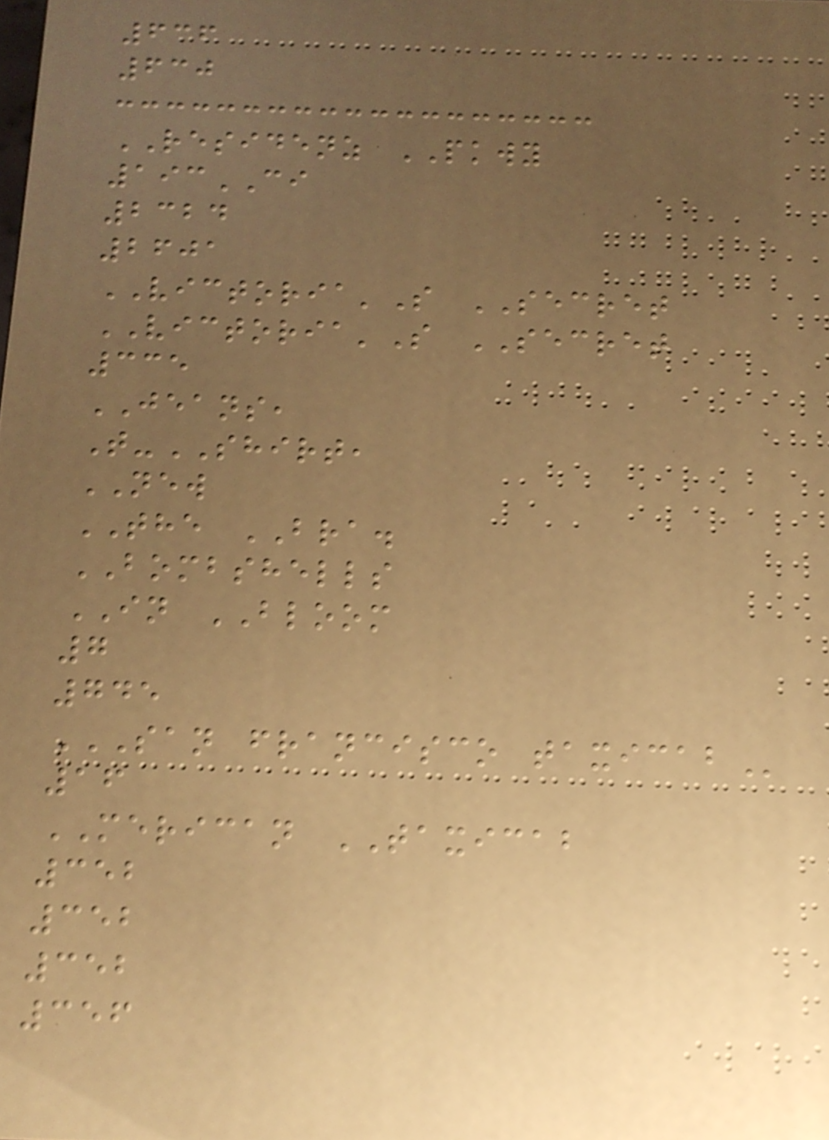636
630
RESIDENZ PKWY
193CI
2324
2601
VICTORIA'S SECRET
VICTORIA'S SECRET
335
JEANS,
T-SHIRT,
NEW
THE BRA.
BOMBSHELLS
IN BLOOM
7
745
SAN FRANCISCO TAXICAB
16
MERICAN TAXICAB
352
352
352
356
